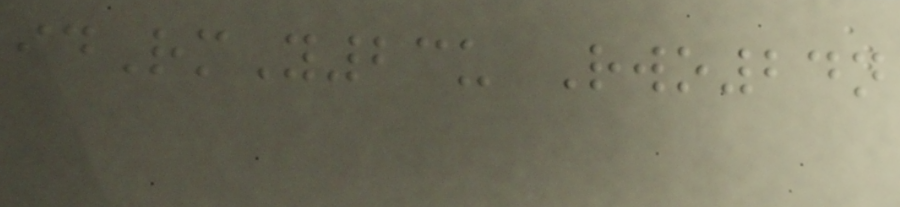idRmY23u Rwo24n
